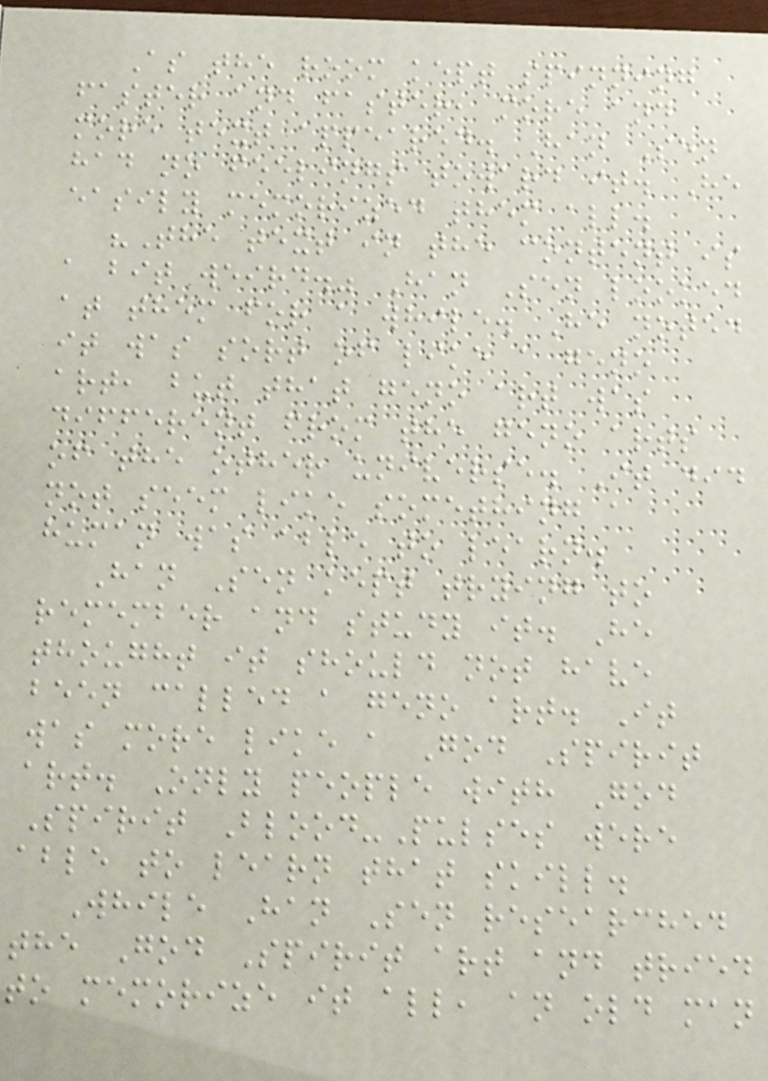As the room kept spinning
faster and faster, more and
more text appeared. Han Sen
had no feelings toward it. He
easily memorized them all.
"The text in the content is
a bit weird." Han Sen looked
at them for a while. He noted
it was sort of like a geno
art, but that geno art was
different from the geno arts
of the other universe. It did
not seem like something a
human was able to learn.
Han Sen kept trying to
remember and study it. He
thought it should not have
been called a geno art. It
was more like a God Spirit
art. Only people with God
Spirit Blood-Pulses were
able to learn that skill.
While Han Sen researched
the God Spirit art and tried
to memorize it all, an old man
